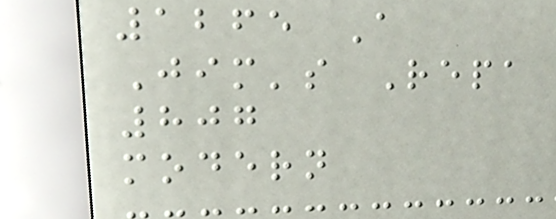1265 A
Jim's Repa
807
modern
